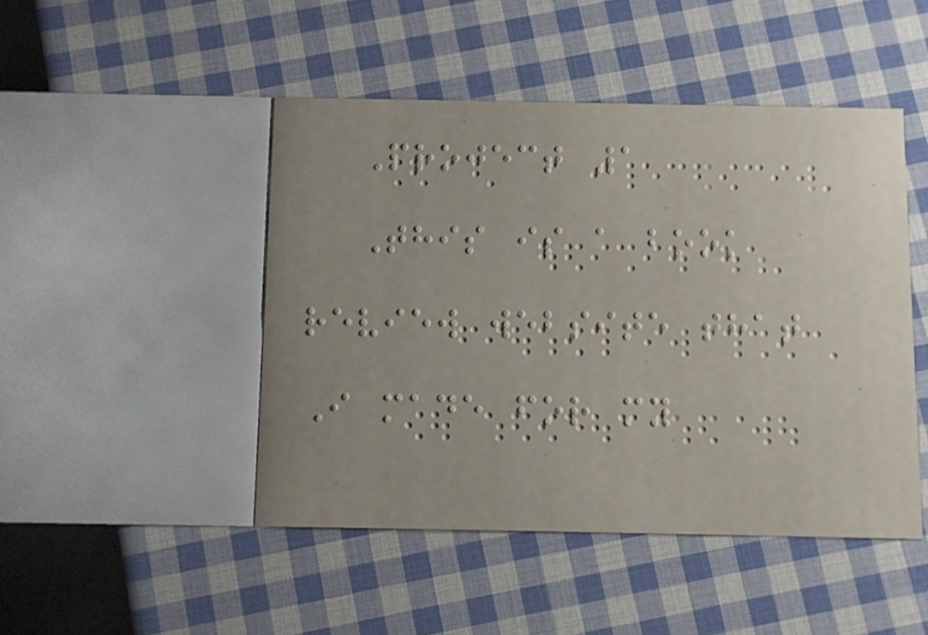Project 1
This is a book
review website that
I made for my
